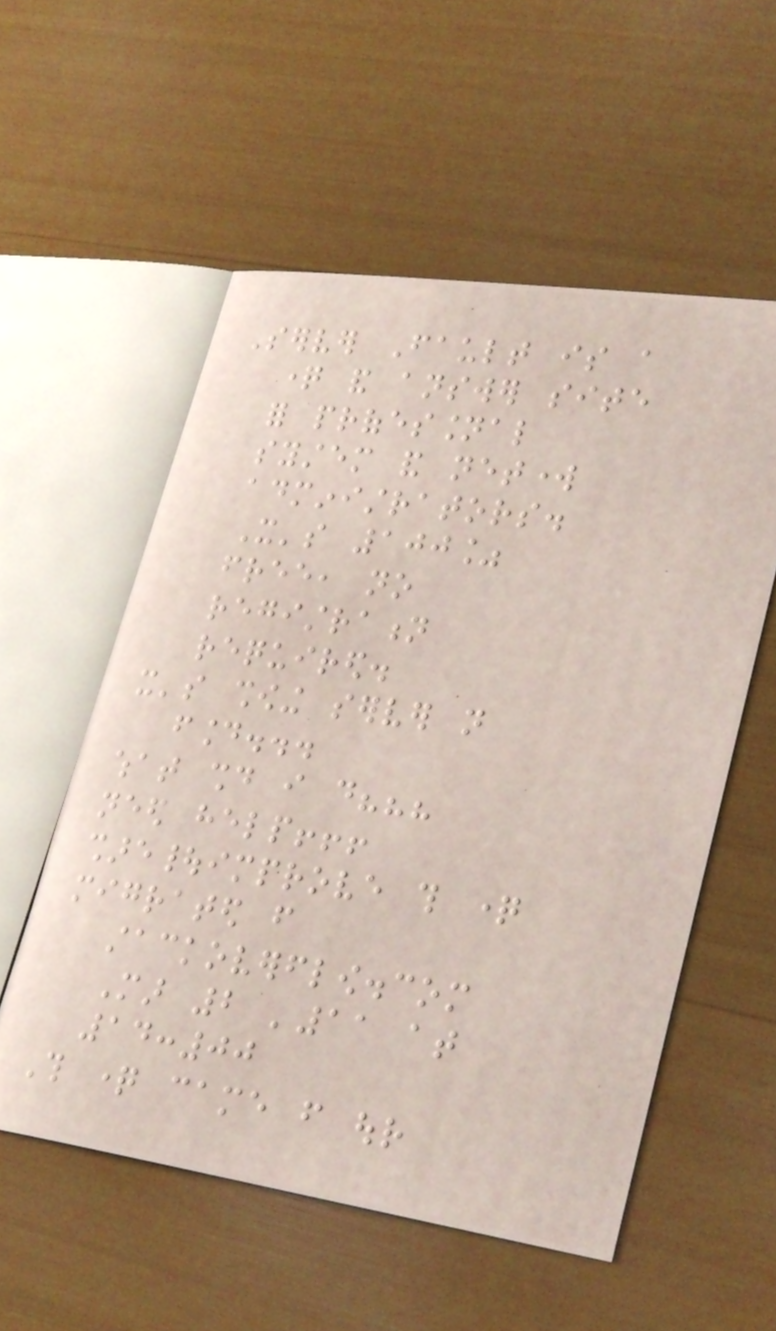Server Fault is a
question and answer site
for professional
system and network
administrators.
It's 100%
free, no
registration
required.
it's showing server not
found...
what should i do???
need help!!!
share|improve this question
migrated from
stackoverflow.com
Mar 2 '11 at
14:00
This question came from our
